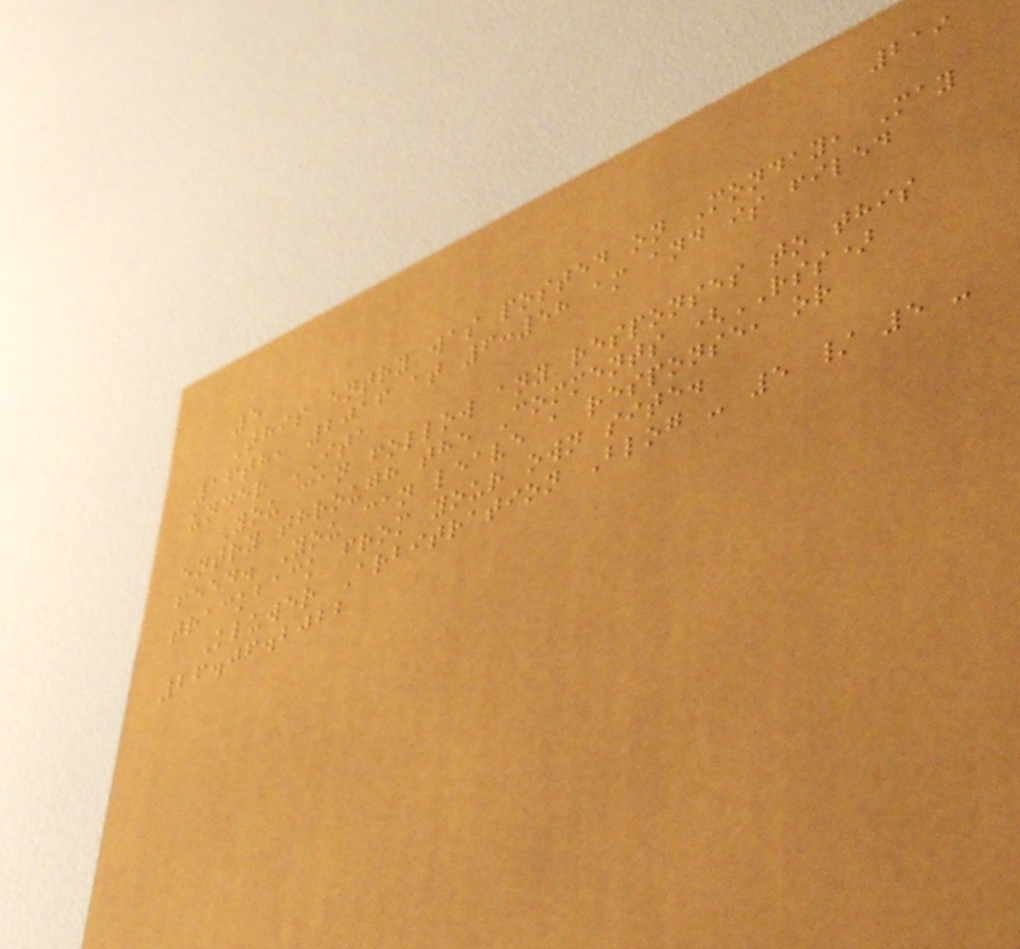219
5
This entry was posted on Monday, May
16th, 2016 at 6:58 am and is filed
under ITA
You can follow any responses to this
entry through the Comments (RSS)
feed. You can leave a response, or
trackback from your own site.
Kluwer Arbitration Blog - 5 / 5 -
26.06.2022
